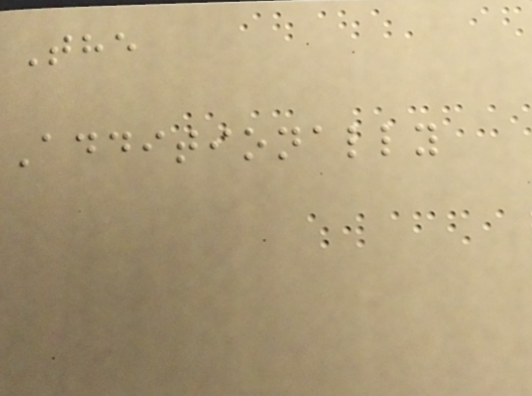The
Additionally
